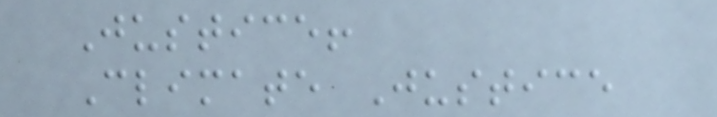Justice!
Climate Justice
